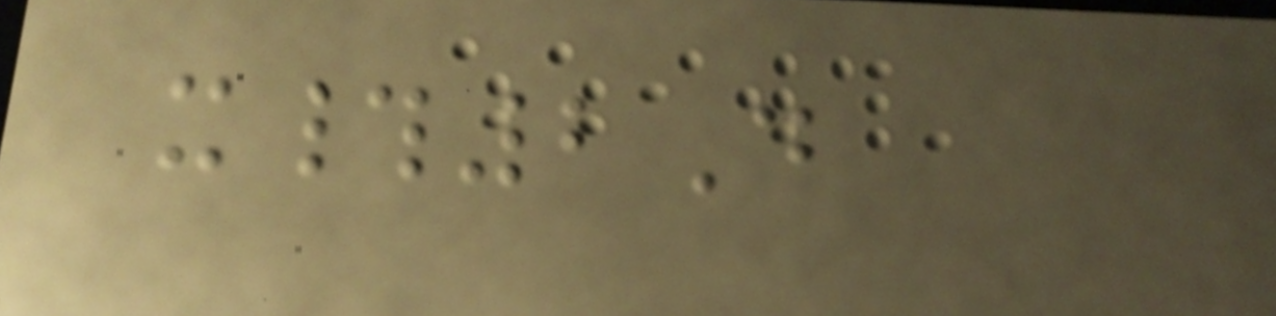x#2D
